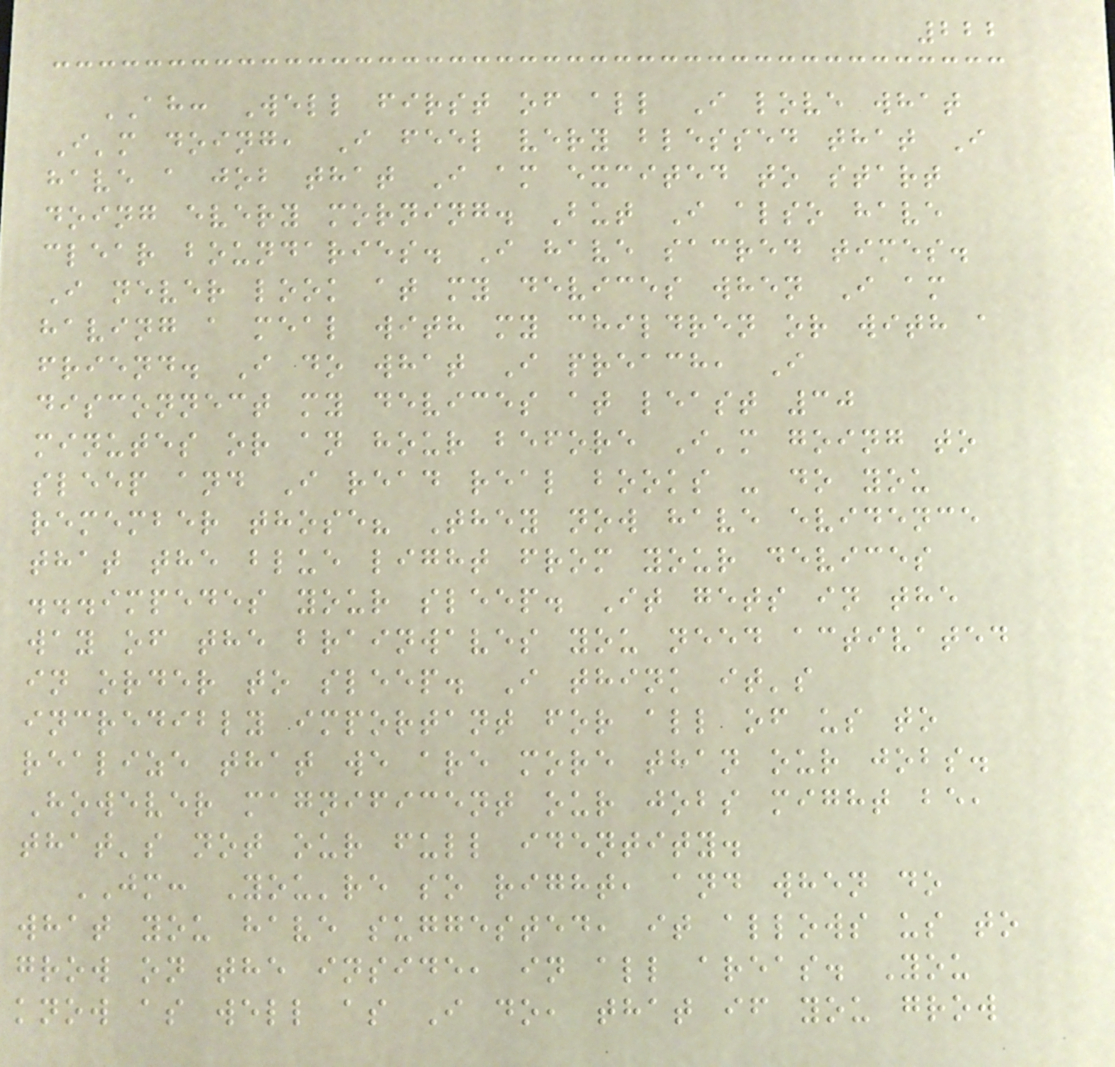222
AH: Well first of all I love what
I'm doing, I feel very blessed that I
have a job that I am excited to start
doing every morning. But I also have
clear boundaries. I have sacred times.
I never look at my devices when I am
having a meal with my children or with a
friend. I do what I preach, I
disconnect my devices at least 30
minutes or an hour before I'm going to
sleep and I read real books - do you
remember those? They now have evidence
that the blue light from your devices
...impedes your sleep. It gets in the
way of the brainwaves you need activated
in order to sleep. I think it's
incredibly important for all of us to
realize that we are more than our jobs.
However magnificent our jobs might be,
that's not our full identity.
JM: You're so right, and when do
what you have suggested, it allows us to
grow on the inside, in all areas. You
know as well as I do, that if you grow
